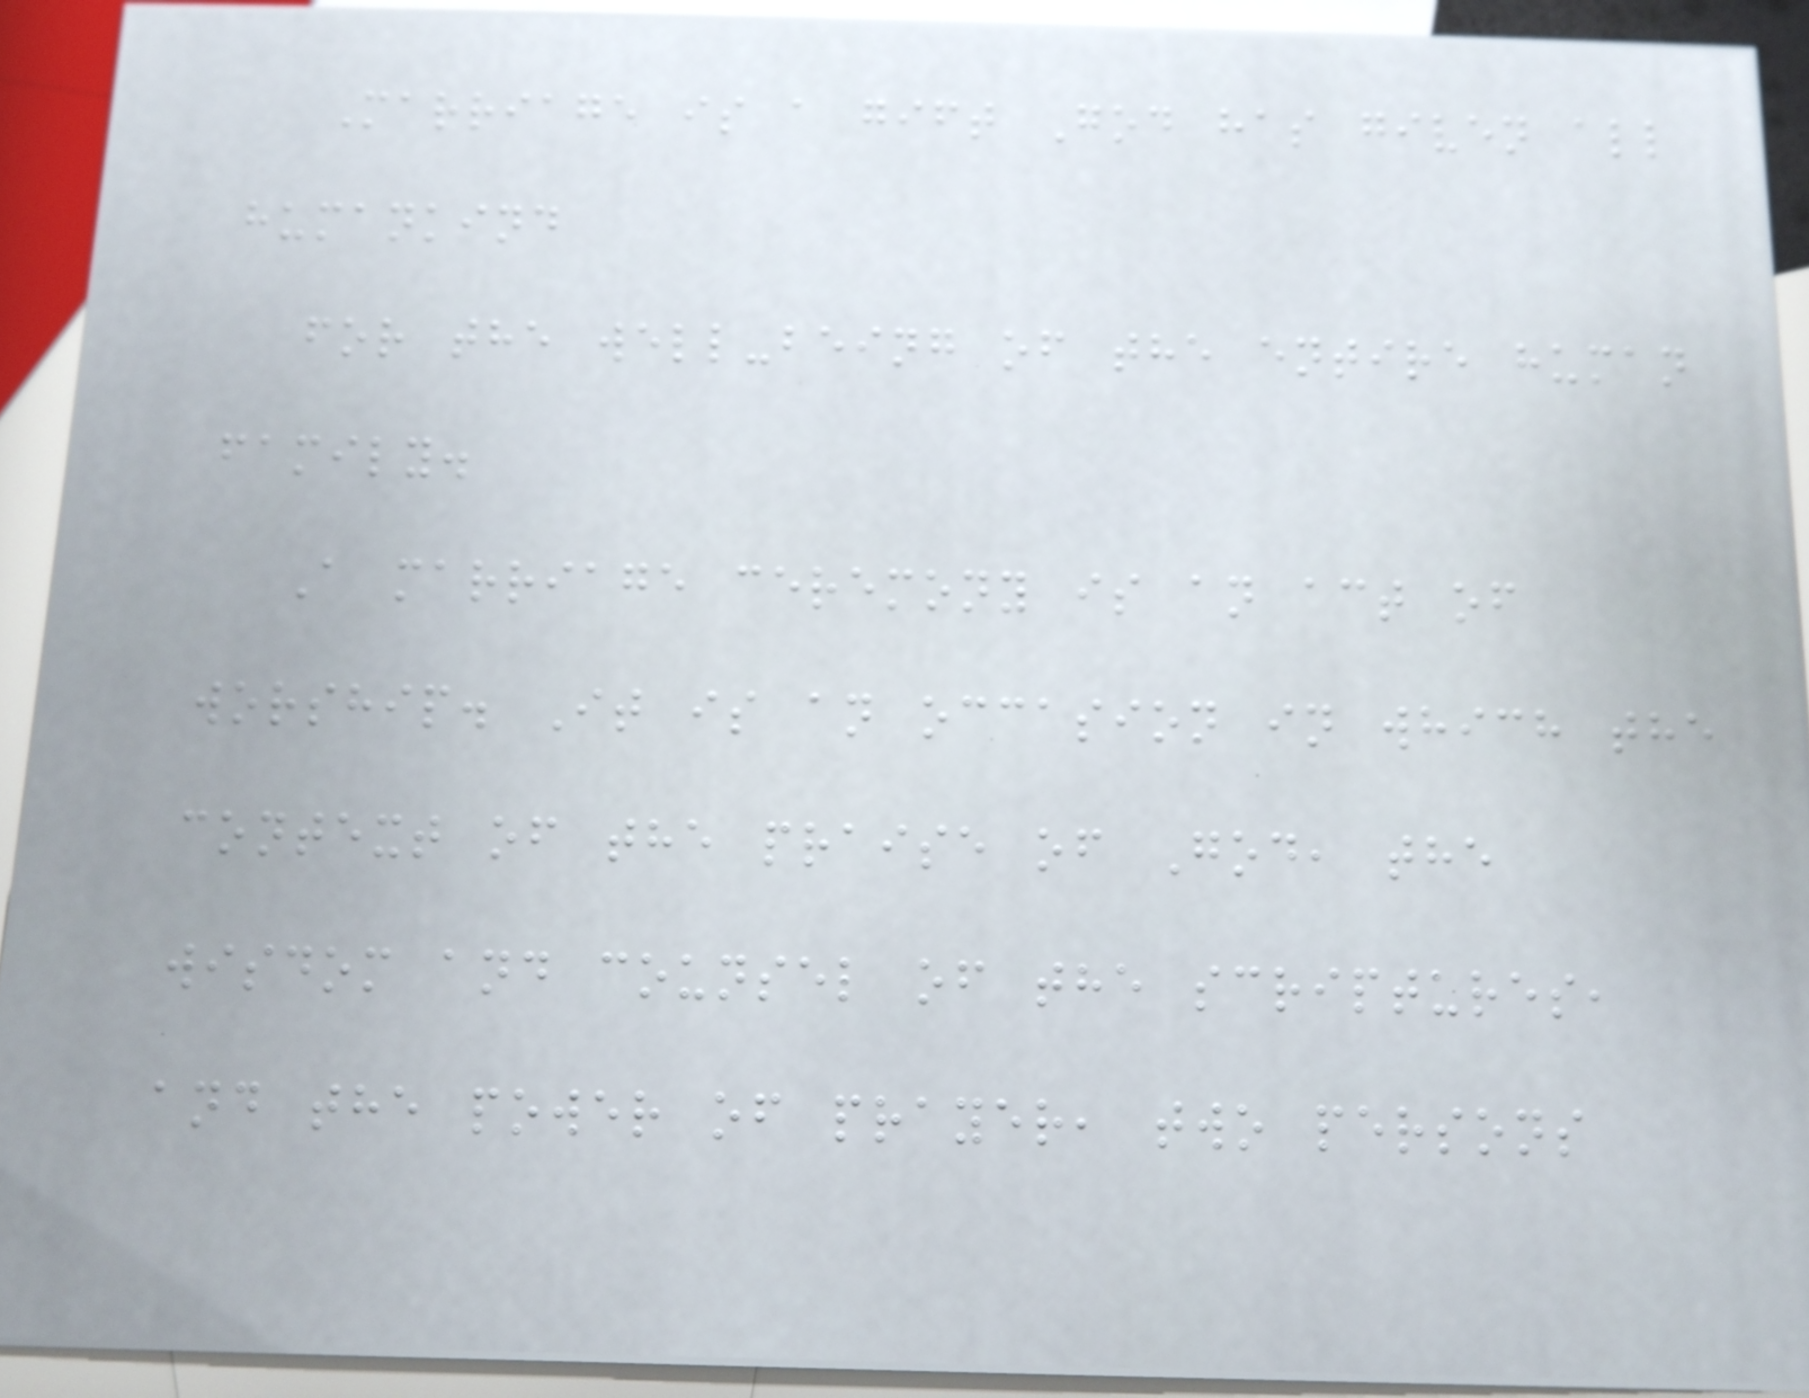Marriage is a gift God has given all
humankind
for the well-being of the entire human
family.
A marriage ceremony is an act of
worship. It is an occasion in which the
context of the praise of God, the
wisdom and counsel of the scriptures,
and the power of prayer, two persons
